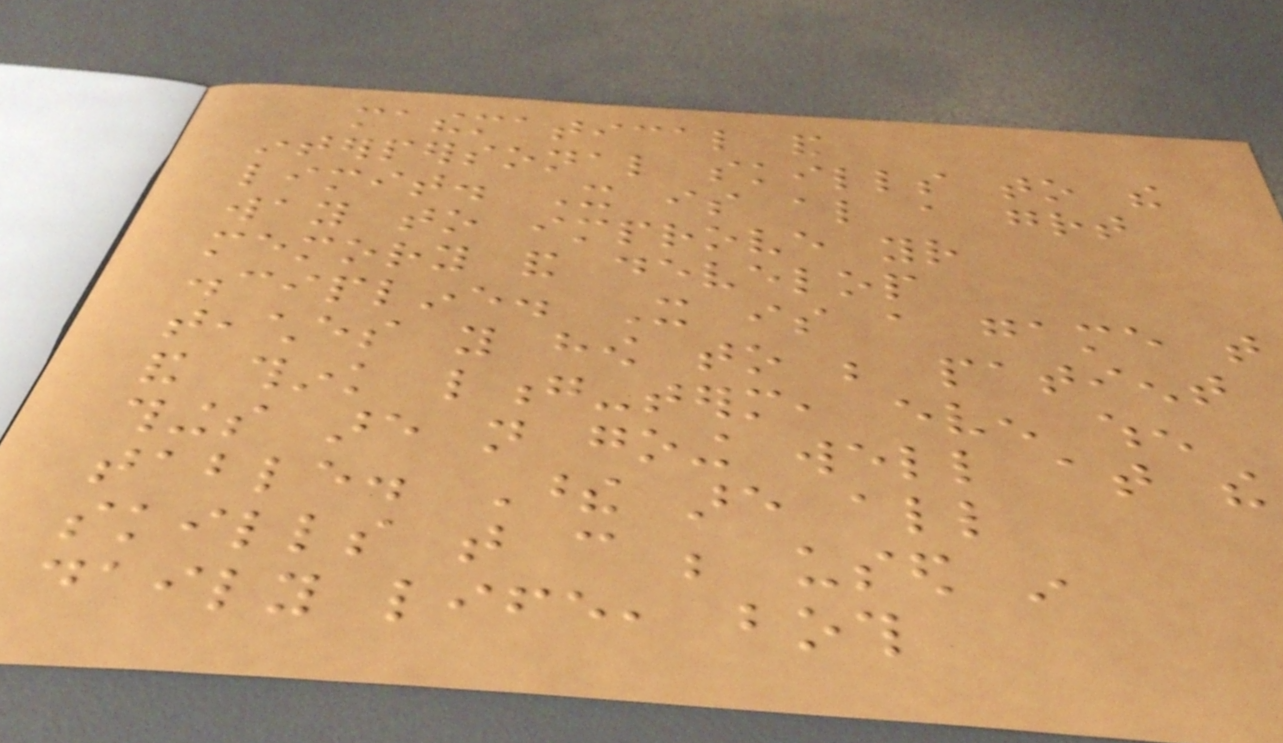mathematical and
interpersonal skills to the
limit. It is also a great
way to improve your
memory and develop
discipline. It is a game that
teaches you how to be patient
and think long-term, even when
things are not going well at the
table. These are all
skills that can be used in
daily life, both
